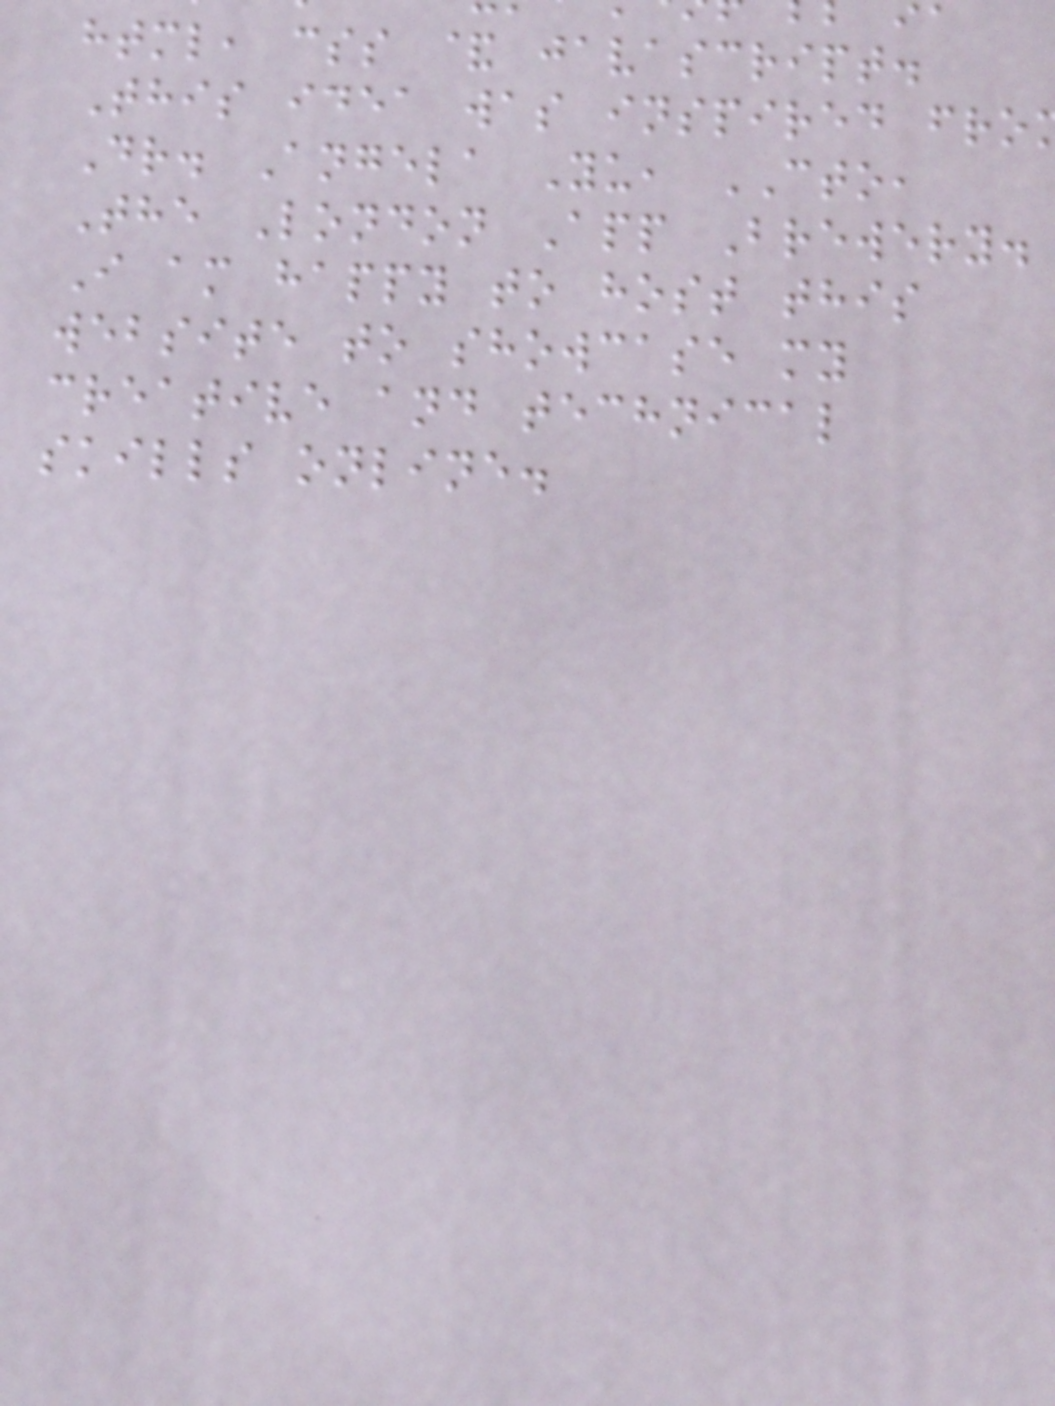html, css & javascript.
This idea was inspired fro
Dr. Angela Yu, CTO,
The London App Brewery.
I am happy to host this
website to showcase my
creative and technical
skills online.
